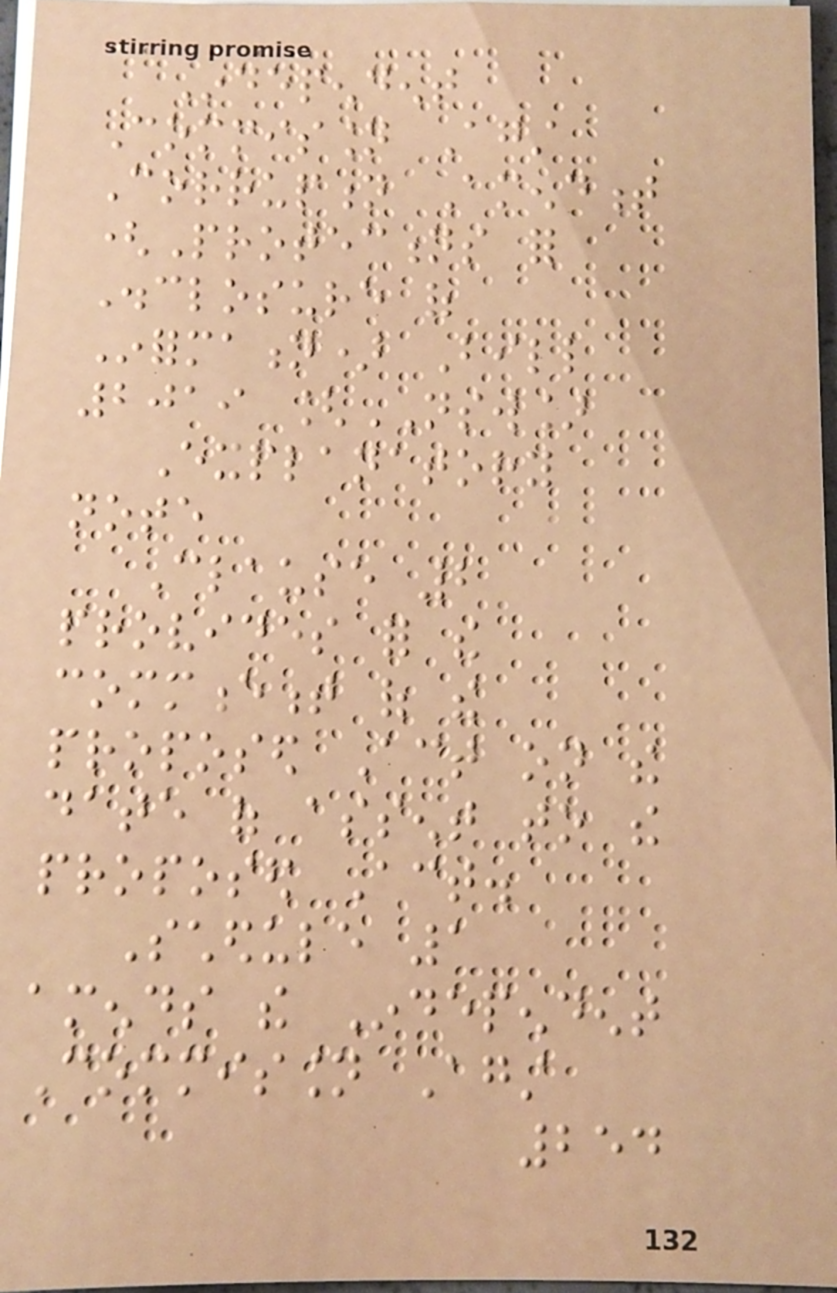Independent
Commission Against
Corruption Amendment
(Protections for
Disclosure of
Information) Bill
2019 [NSW]
Explanatory
note
Clause 2
provides for the
commencement of the
proposed Act on the
date of assent to the
proposed Act.
Schedule 1
amends the Independent
Commission Against
254
